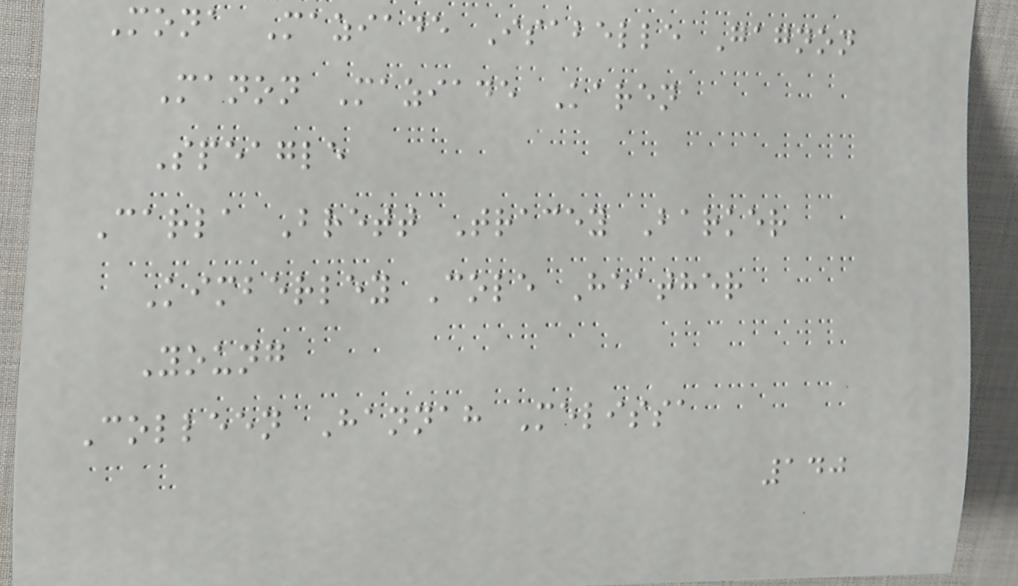Mona Maziade Isabelle Gagnon
Manon Maziade Karen
Speagle
Carla Brett Tracey Barker
Kimberley Cole Heather
Young
Colleen Hannah Melissa
140
